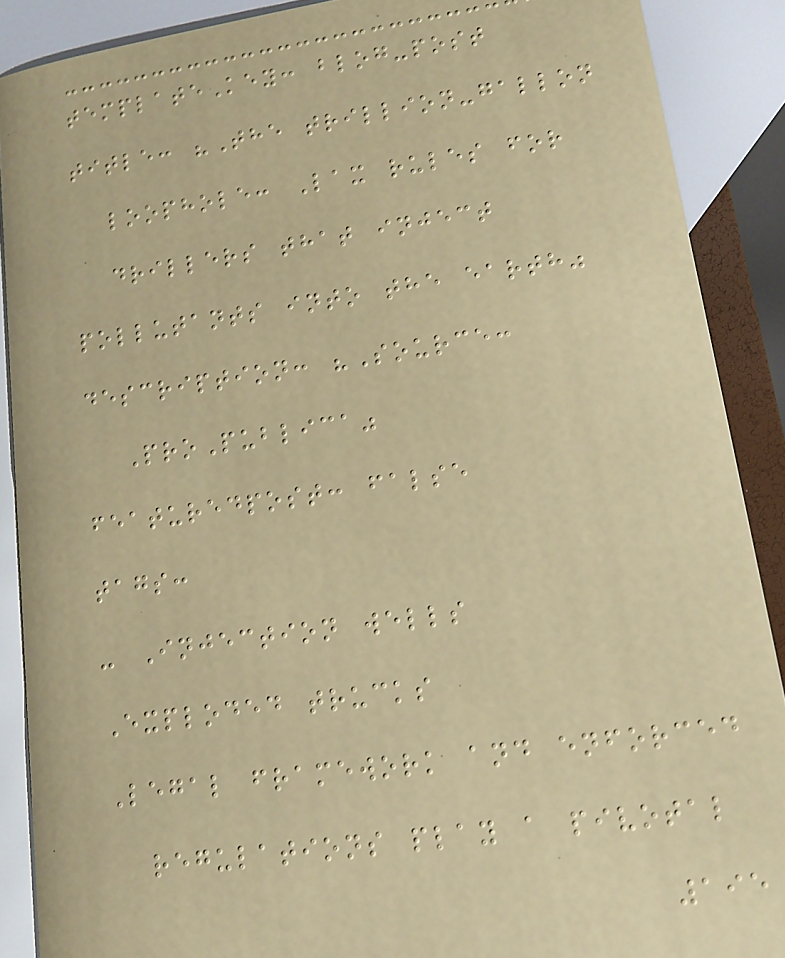templateKey: blog-post
title: "The trillion-gallon
loophole: Lax rules for
drillers that inject
pollutants into the earth"
description: "Source:
ProPublica"
featuredpost: false
tags:
- Injection wells
Exploded trucks
Legal framework and enforced
regulations play a pivotal
195
